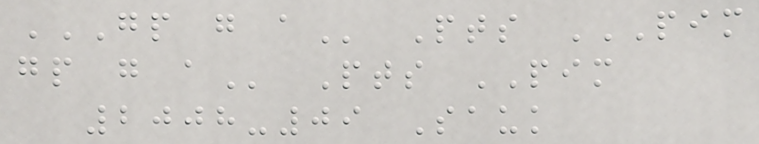GP G A Pts PIM
GP G A Pts PIM
2008-09 Sauk
